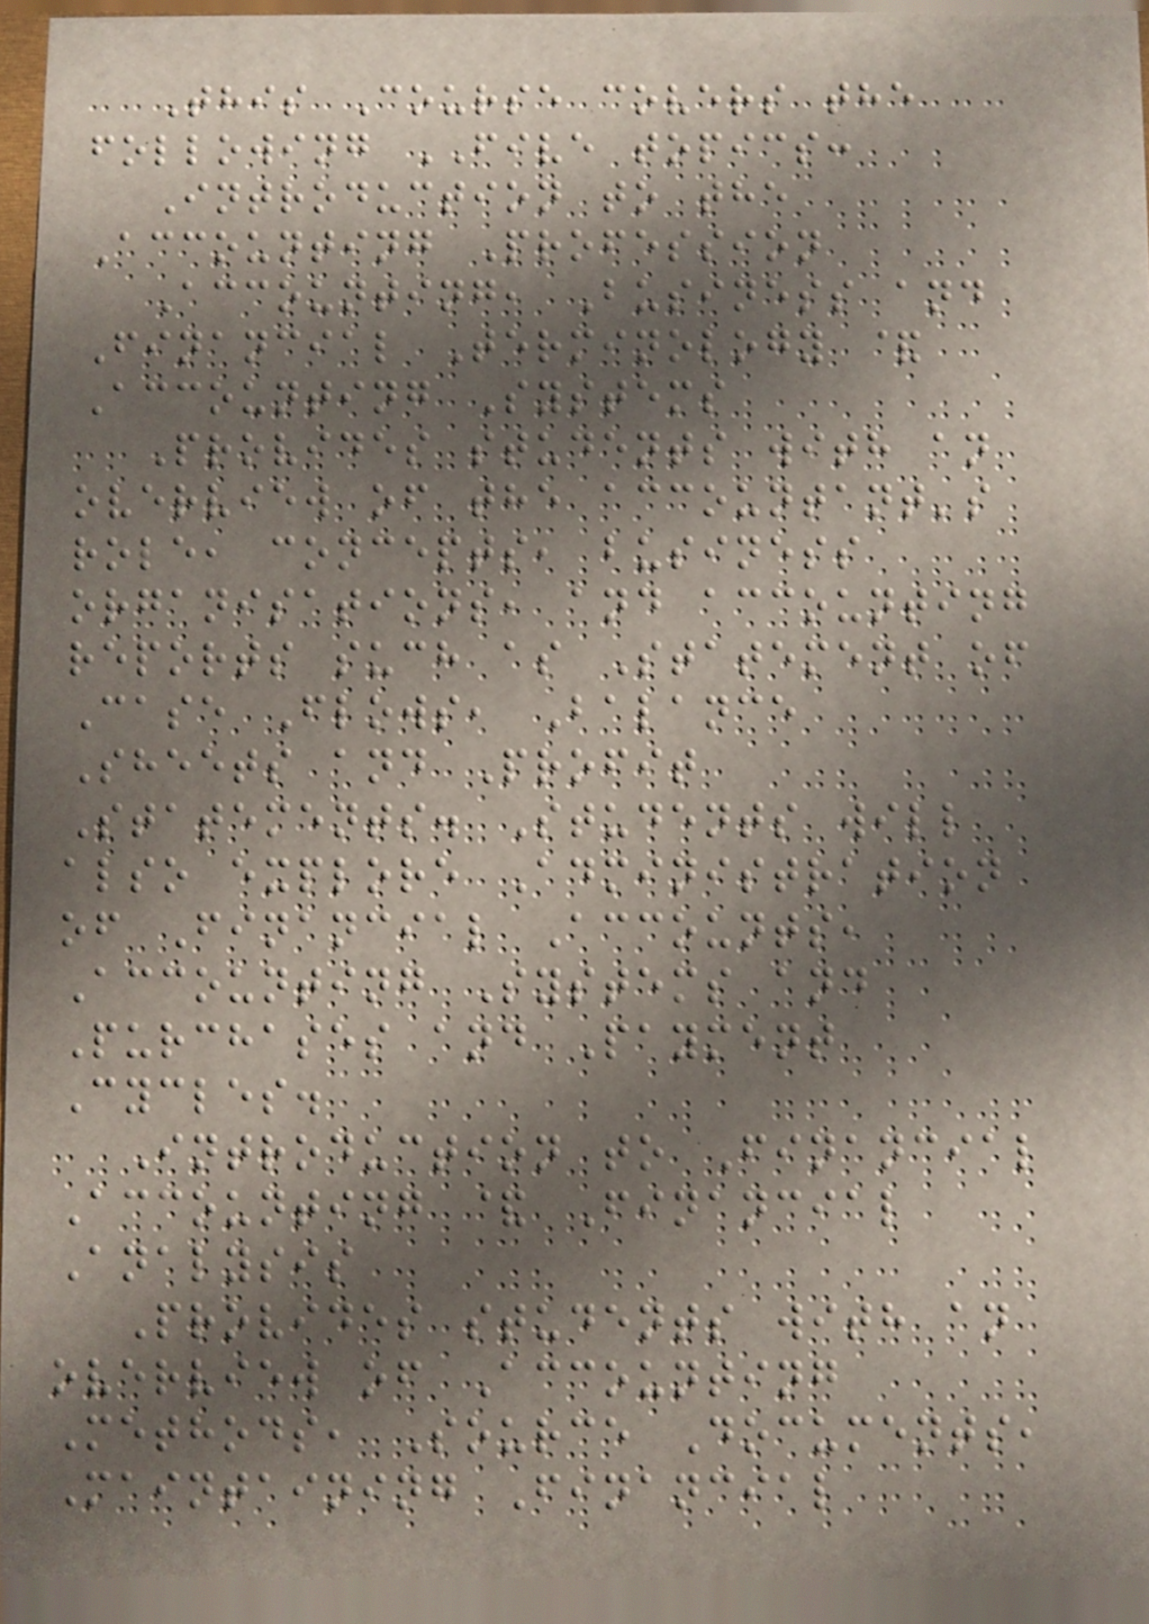This Course covers the
following FIVE topics:
Introduction to the
Accounting Profession
Accounting, Business and
Financial Terminology &
Accounting Systems
Provides students with an
overview of the accountant's
role, concepts, business
organisations, and accounting
reports such as Statement of
Case Flows, Balance
Sheets and Profit
Statements. Students will
also explore Administration
of Financial Accounts,
Accounting Systems and
Purchases and Payment
Cycles.
Introduction to Financial
Accounting & Financial
Analysis
Provides students with an
overview of Accounting
Methods, Source Documents,
Maintaining Financial
